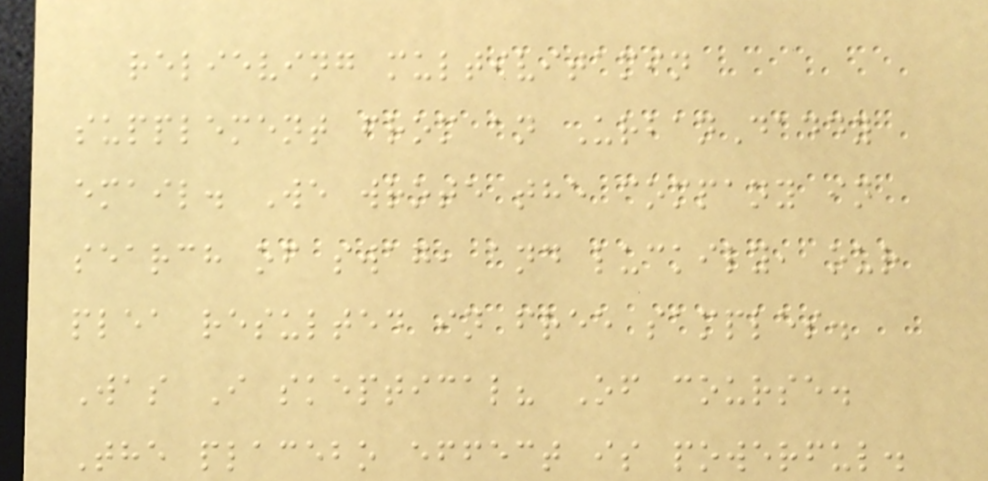relieving multivitamin
supplement from an UrbanDaddy
email. We wrote the company in
search of swag, and luckily, our
plea resulted in free samples.
Was I skeptical? Of course.
The placebo effect is powerful.
